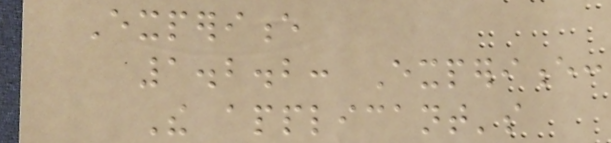Experience
1.2.2: Experience:
The applicant's
